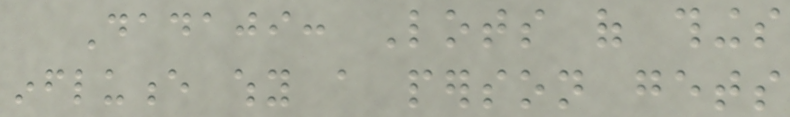Dadaji: Lots of things
influence why a person gets
